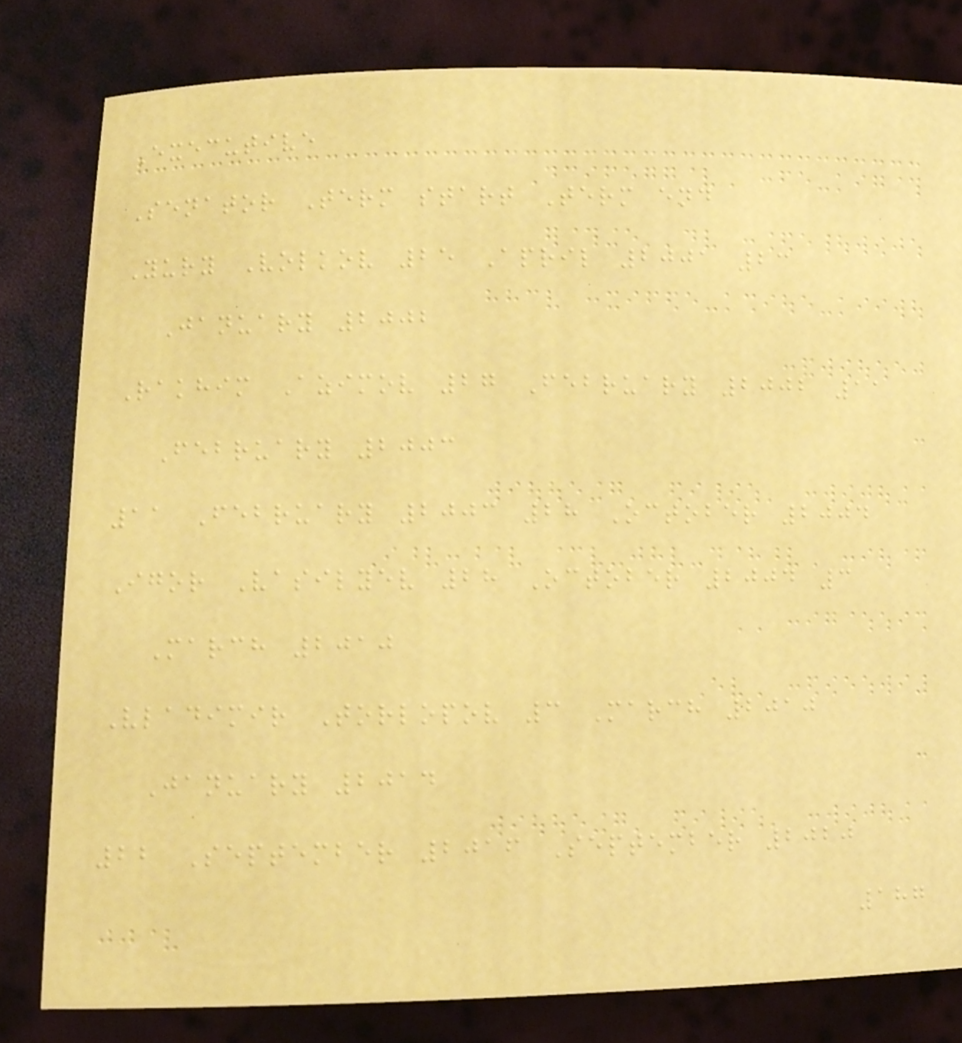Executive
Senator Term start Term end
Yury Volkov 25 April 2001 23
January 2002
Rakhim Azimov 27 February 2002 11
February 2003
11 February 2003 28 October 2004
Igor Vasilyev 28 October 2004 3
March 2010
Vladimir Torlopov 3 March 2010
January 2014
22 September 2016 September 2020
187
